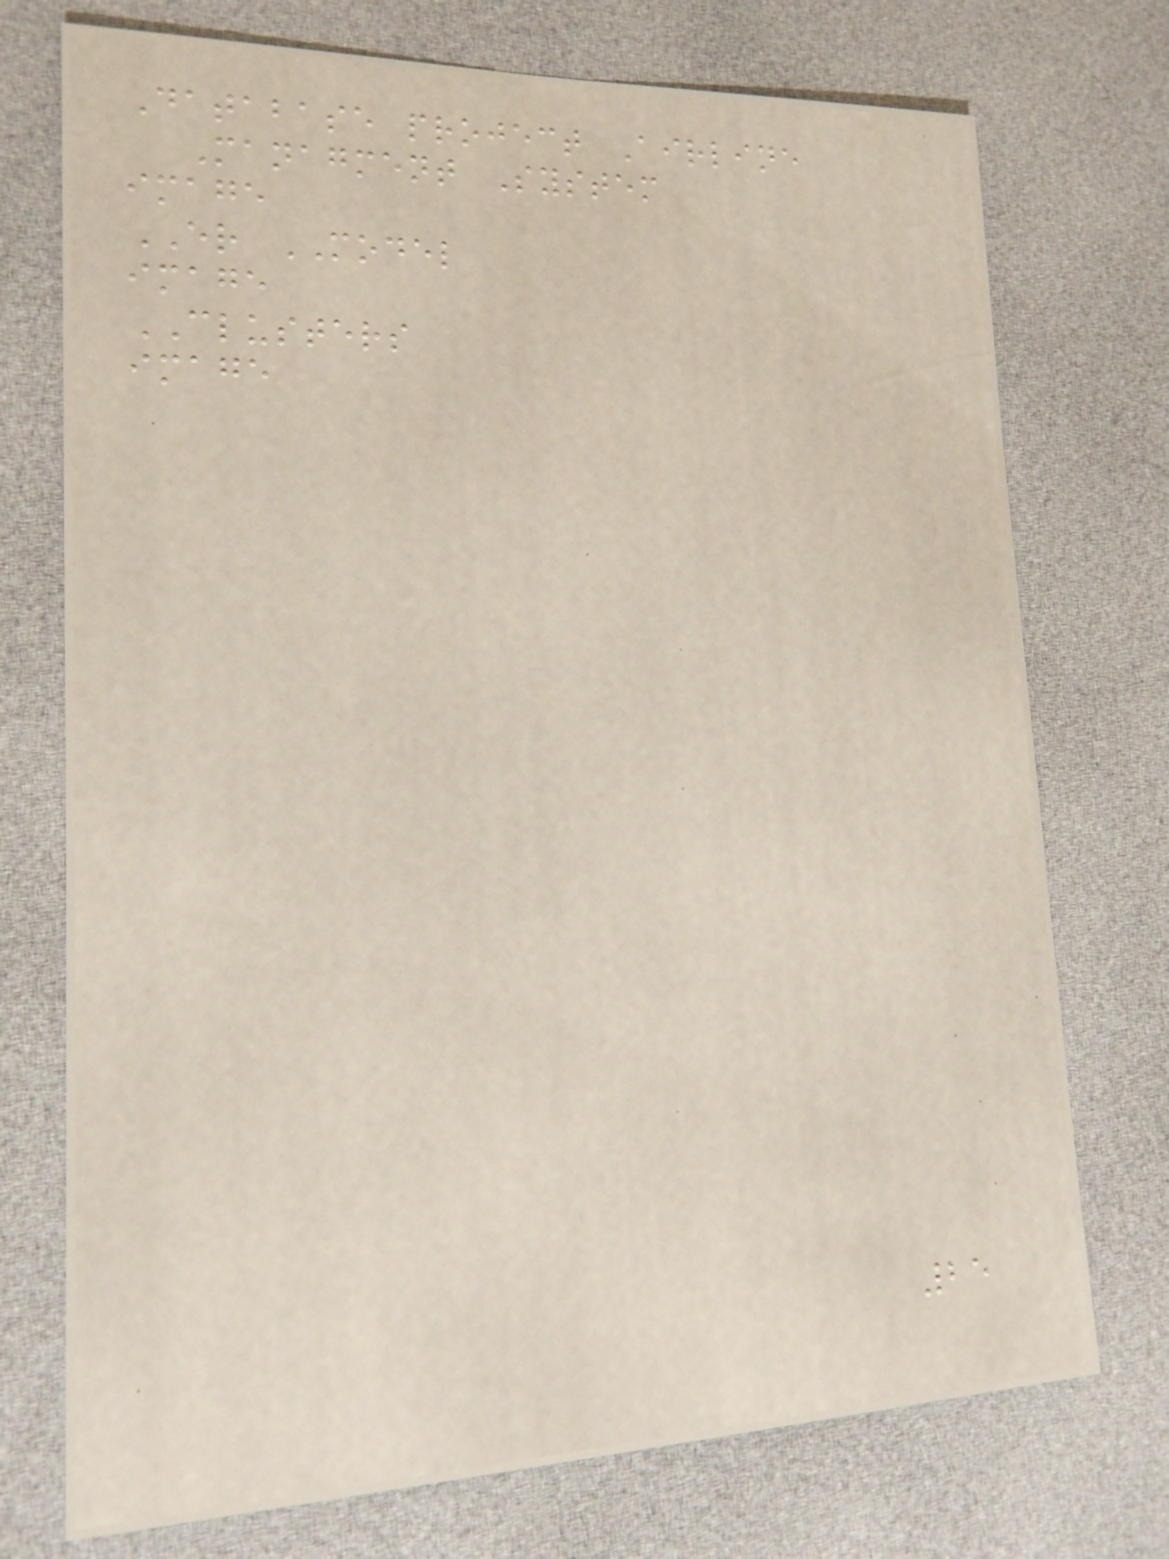Database project Airline
Managment System
image
ER MODEL
image
CLUSTERS
image
25
